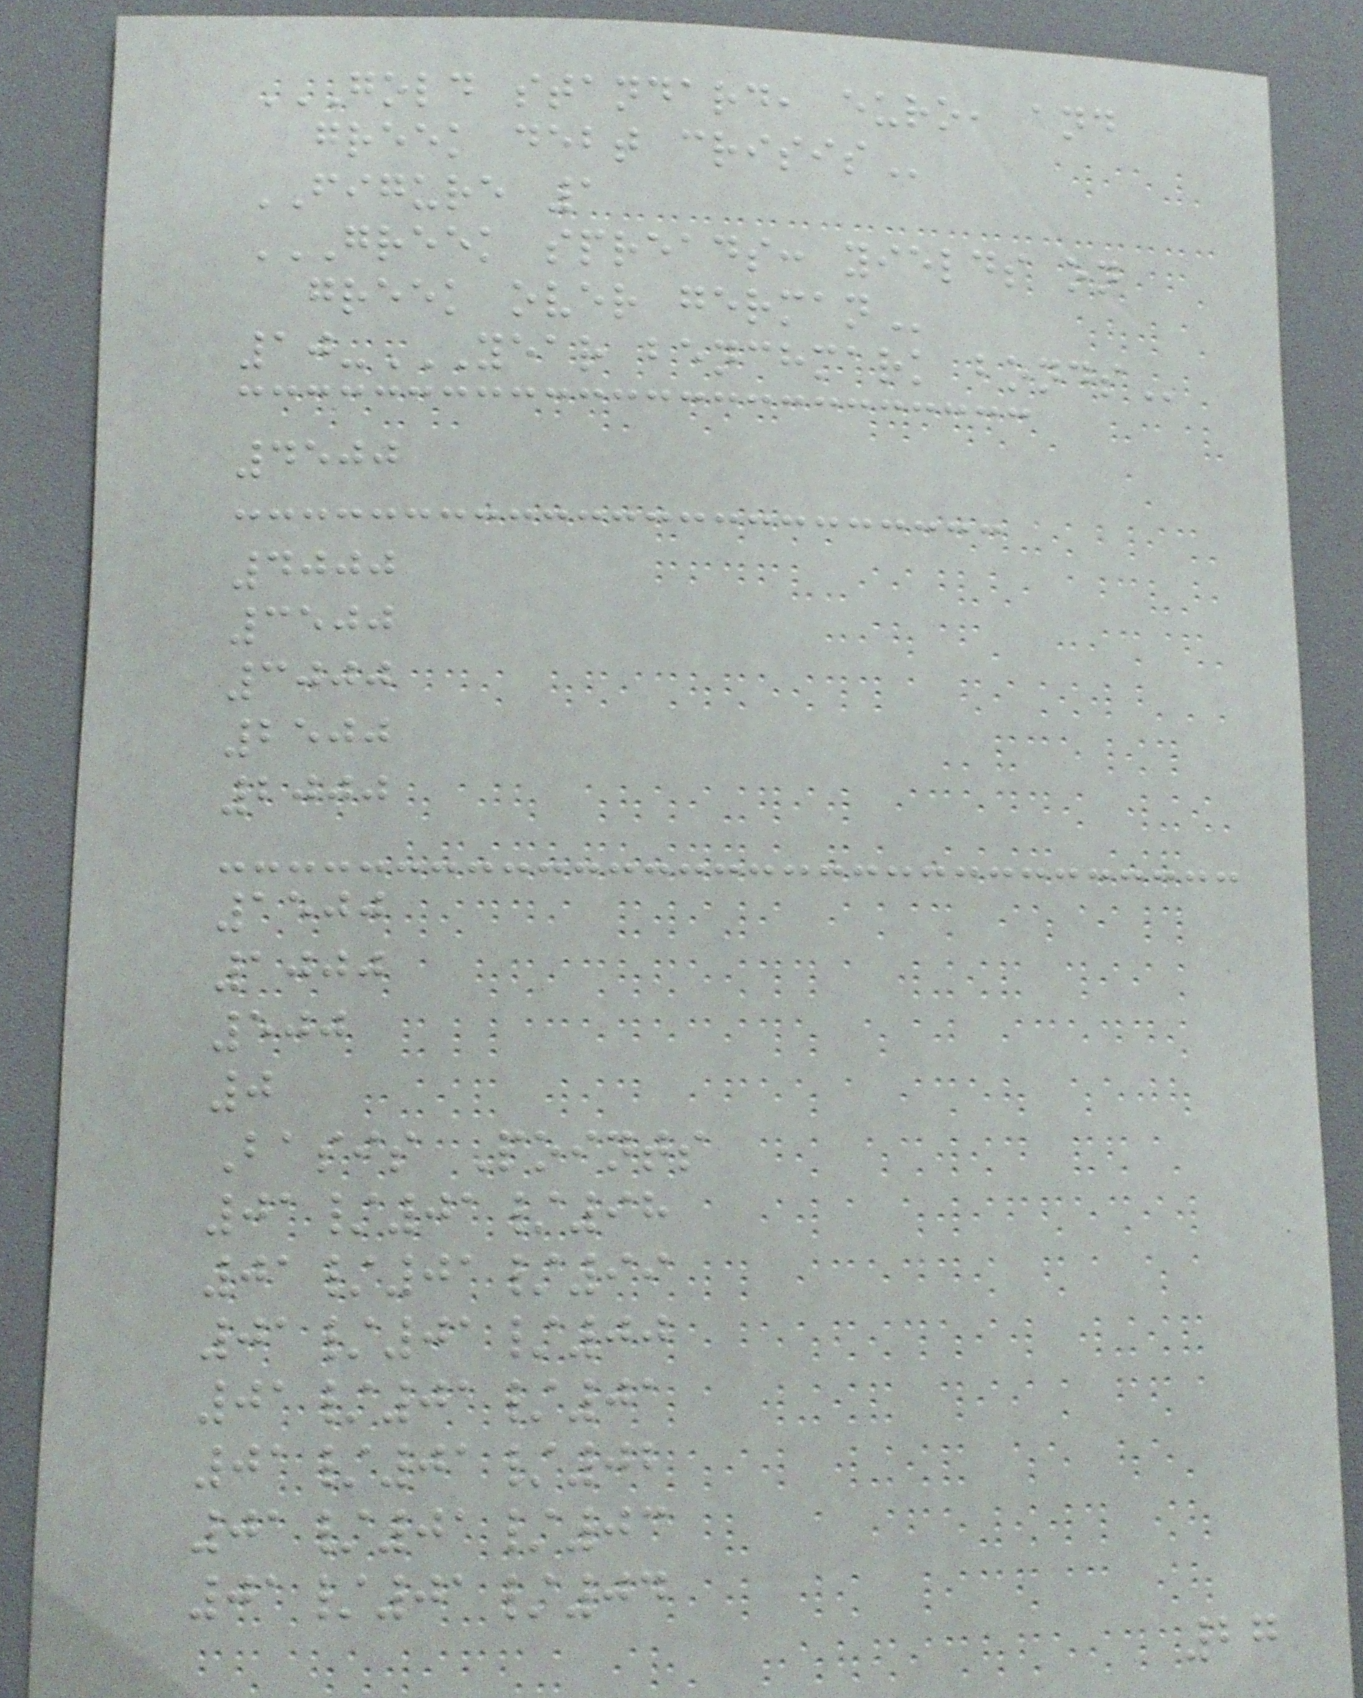GOLD STANDARD, EURO, AND
GREEK DEBT CRISIS
FIGURE 1
GREEK SPREADS: YIELDS ON
GREEK OVER GERMAN
10-YEAR BENCHMARK BONDS
4500
4000
3500
3000
2500
2000
1500
1000
500
0
Basis Points
01/01/98
01/01/99
01/01/00
01/01/01
01/01/02
01/01/03
01/01/04
27
